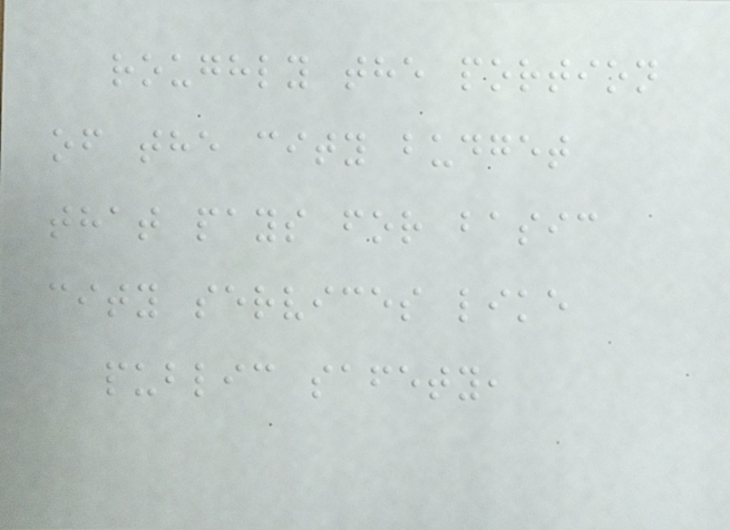roughly the portion
of the city budget
that pays for basic
city services like
public safety,
